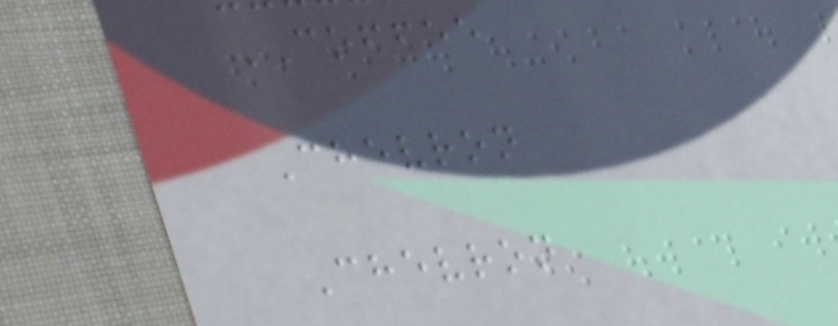COFFEE
Chevron
Chevron
